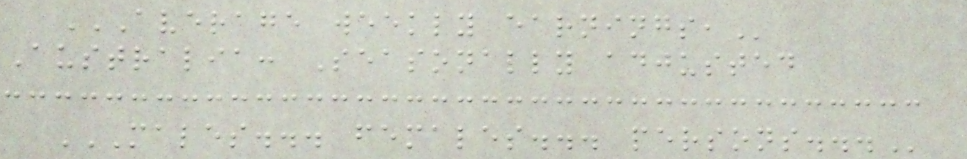AVERAGE WEEKLY EARNINGS,
Australia: Seasonally adjusted
MALES... FEMALES... PERSONS...
